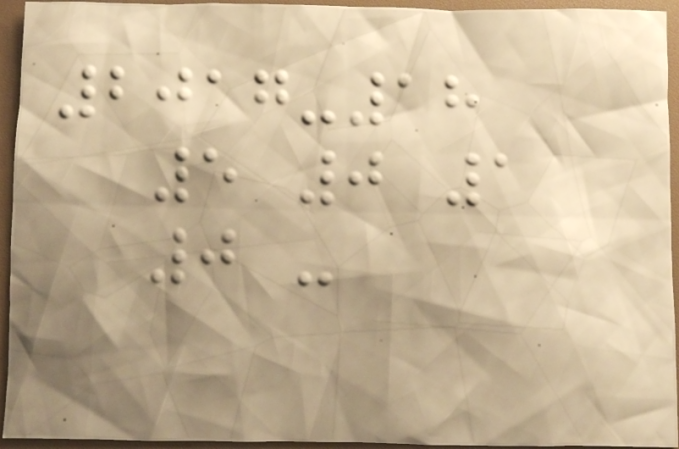2017-18
5 0 1
0 -
